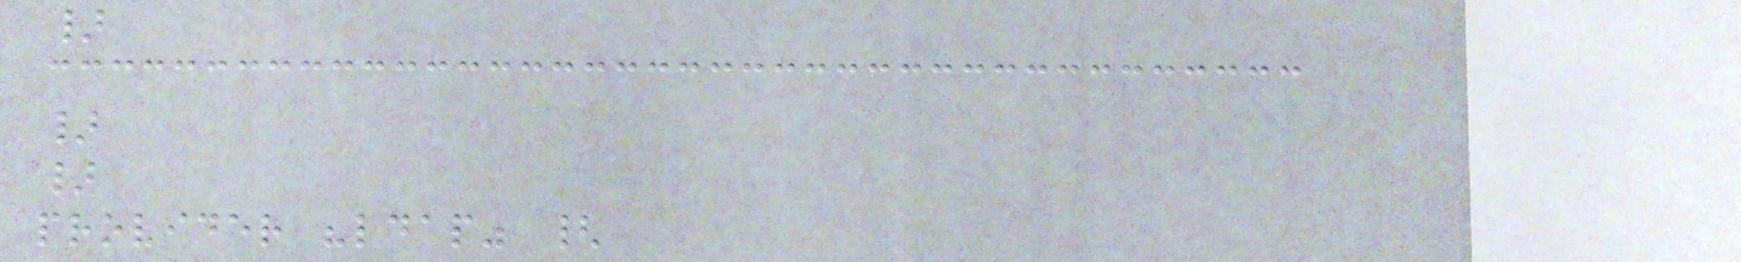}
}
}
provider "ldap" {
